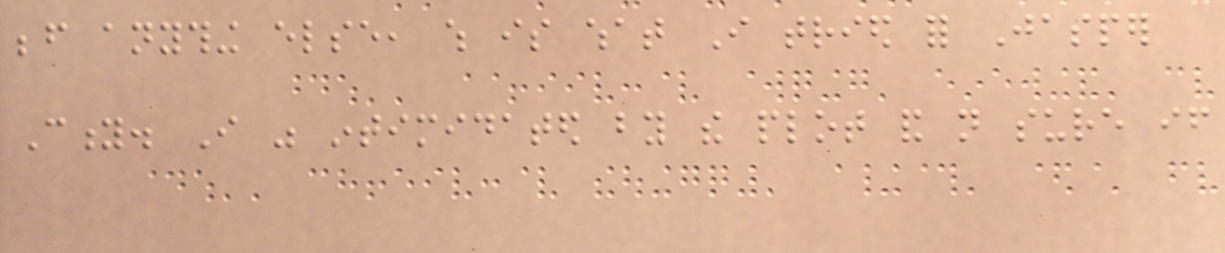before anything else, which is what I tried for Jasper
City. I was intimidated by the plot and not sure if
